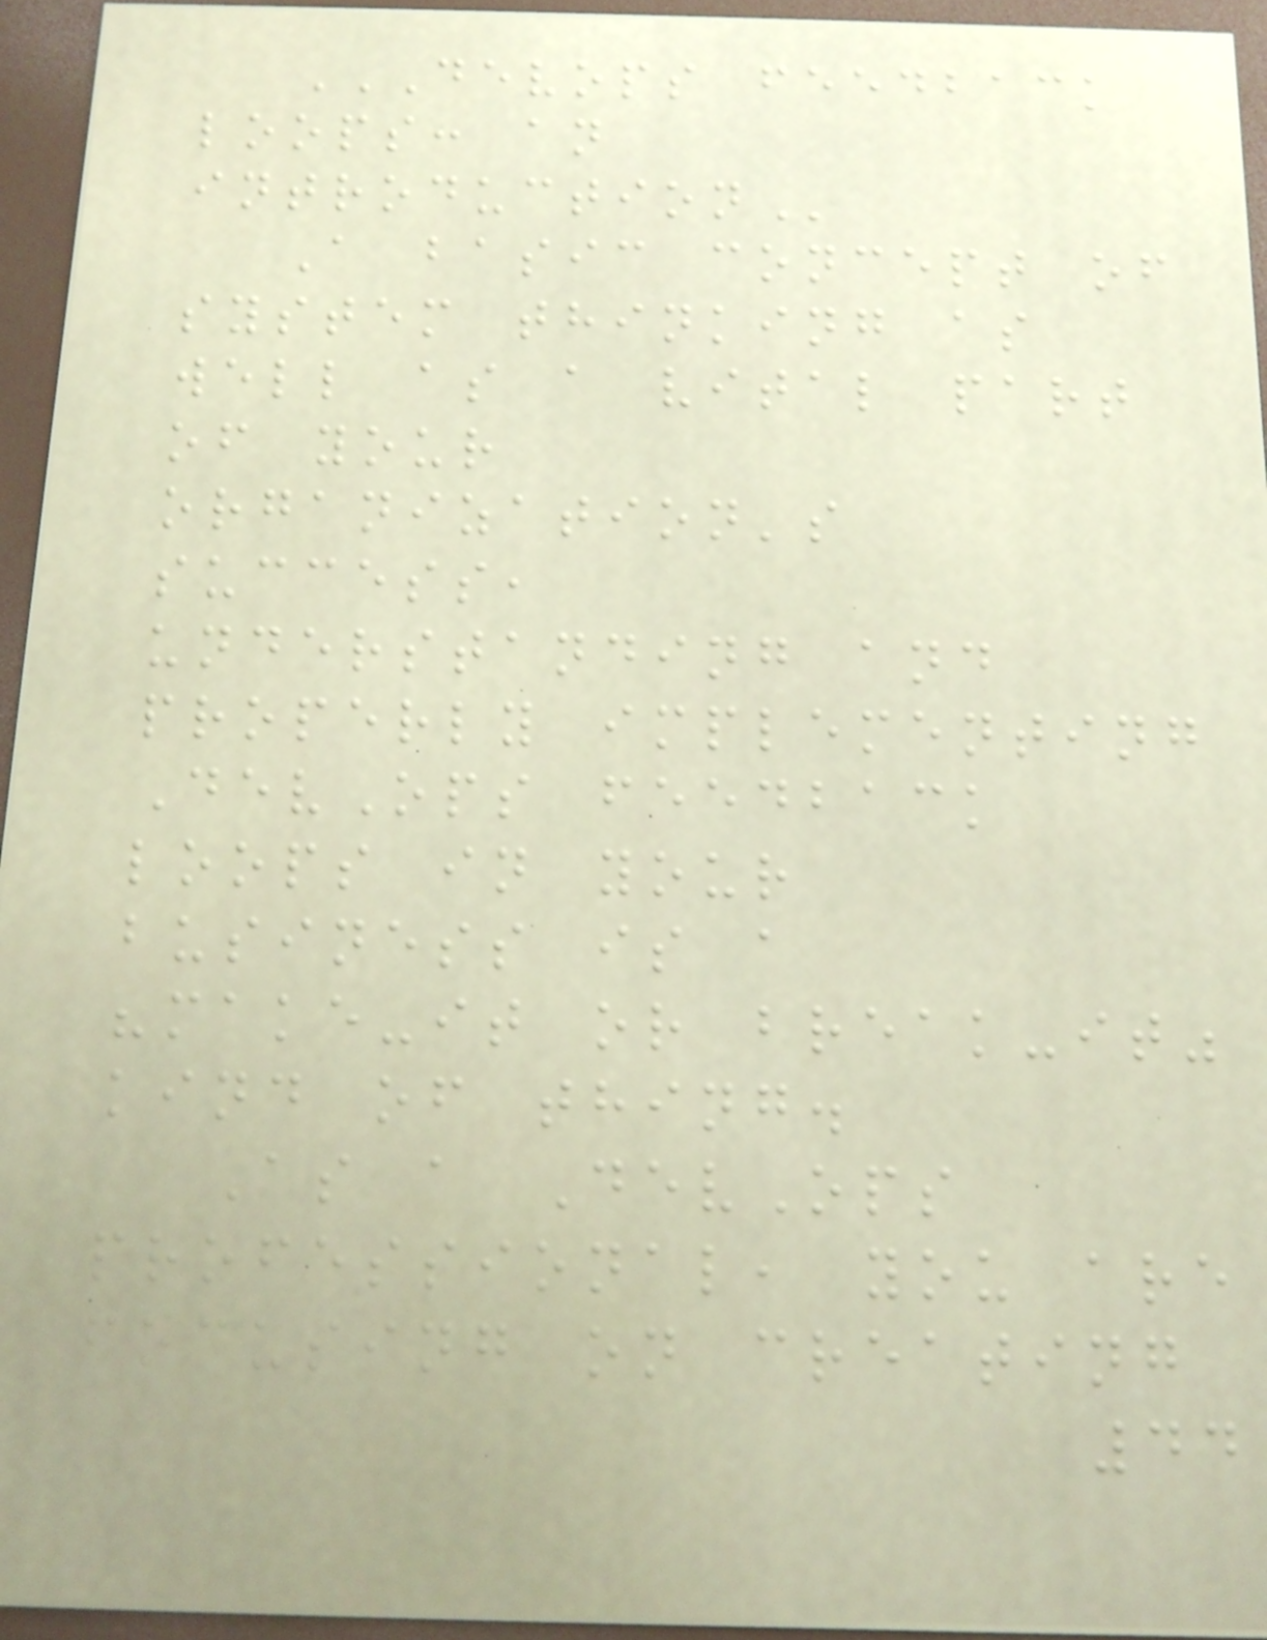DEVOPS FEEDBACK
LOOPS: AN
INTRODUCTION
A basic concept of
system thinking as
well as a vital part
of your
organization's
success,
understanding and
properly implementing
DevOps feedback
loops in your
business is a
"make-it or break-it"
kind of thing.
As a DevOps
professional, you are
focusing on creating
44
